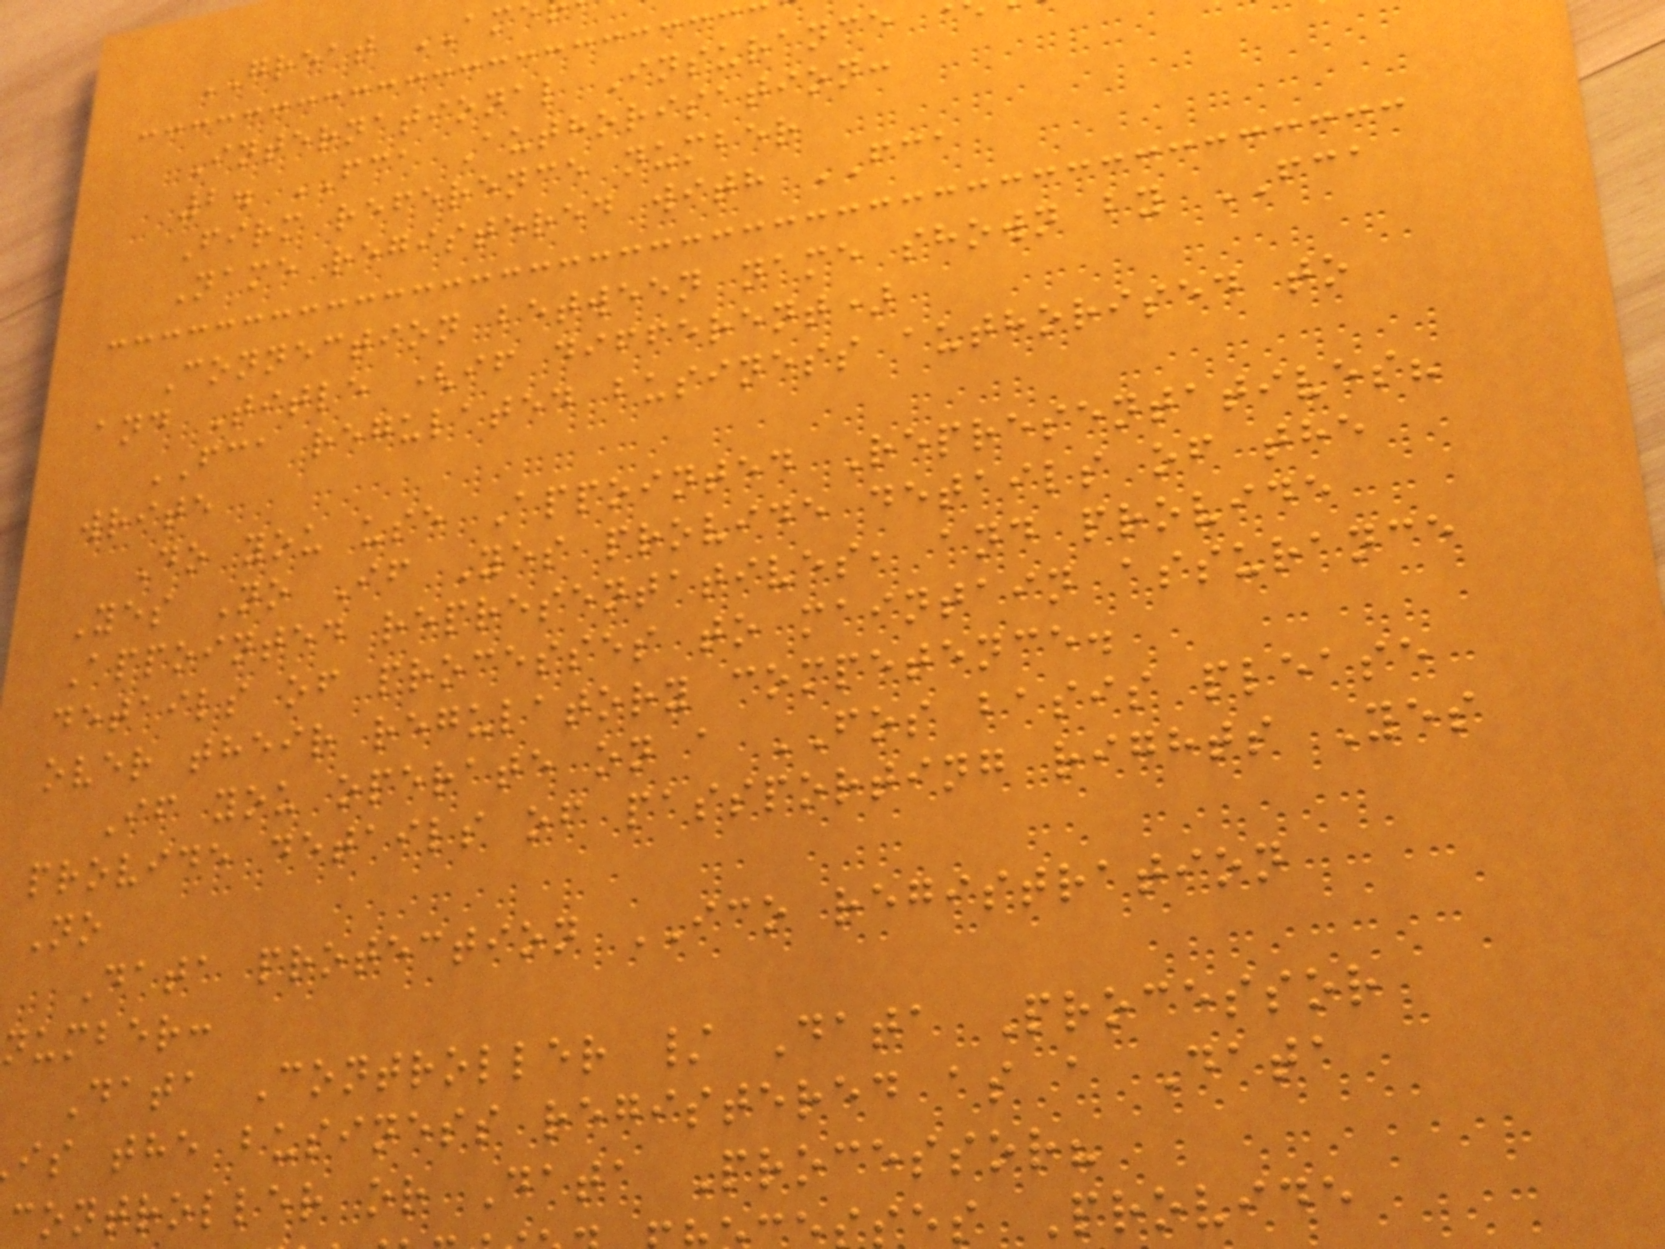GREAT AM
International Insurance
2. FCA Authorisation:
Firm reference number
Name registered with FCA
Connection between name shown by FCA
and Title (if different)
FCA regulated business authorised to
write
Do you use Appointed Representatives?
Yes No If Yes provide details of the
Appointed representatives, and provide
details of processes to maintain assurance
over their regulatory competence.
If you operate on a FOS basis please
provide details of passporting rights Yes
No
Data protection ICO registration
number:
Data Controller / Data Processor
is the business registered as a Data
controller or Data Processor?
es Provide
